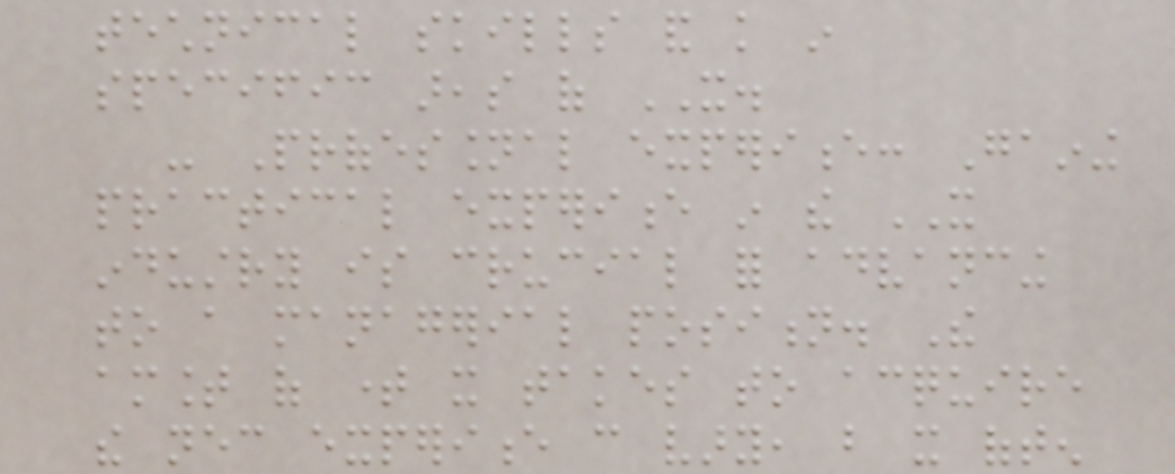technical skills and knowledge in
specific areas of IT.
- Professional experience: Gaining
practical experience in the IT
industry is crucial for advancing
to a managerial position. The
amount of time it takes to acquire
the necessary experience can vary, but it often
